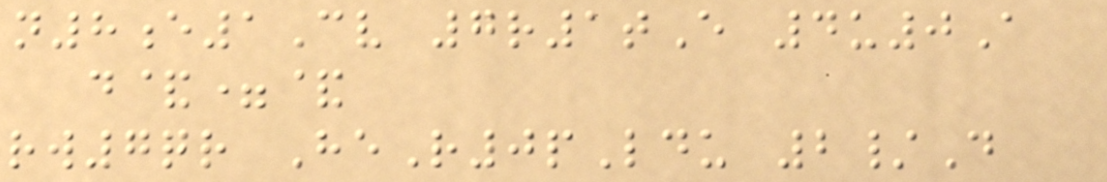n8e1Cv 7r1tE 4u0A
d&=&
rw7qr HeR0pLdu 2/D
